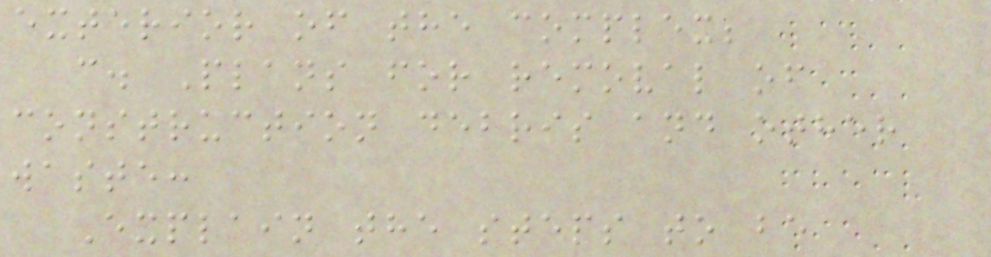exterior of the complex;
c. Plans for removal of
construction debris and other
waste:
Explain the steps to be
